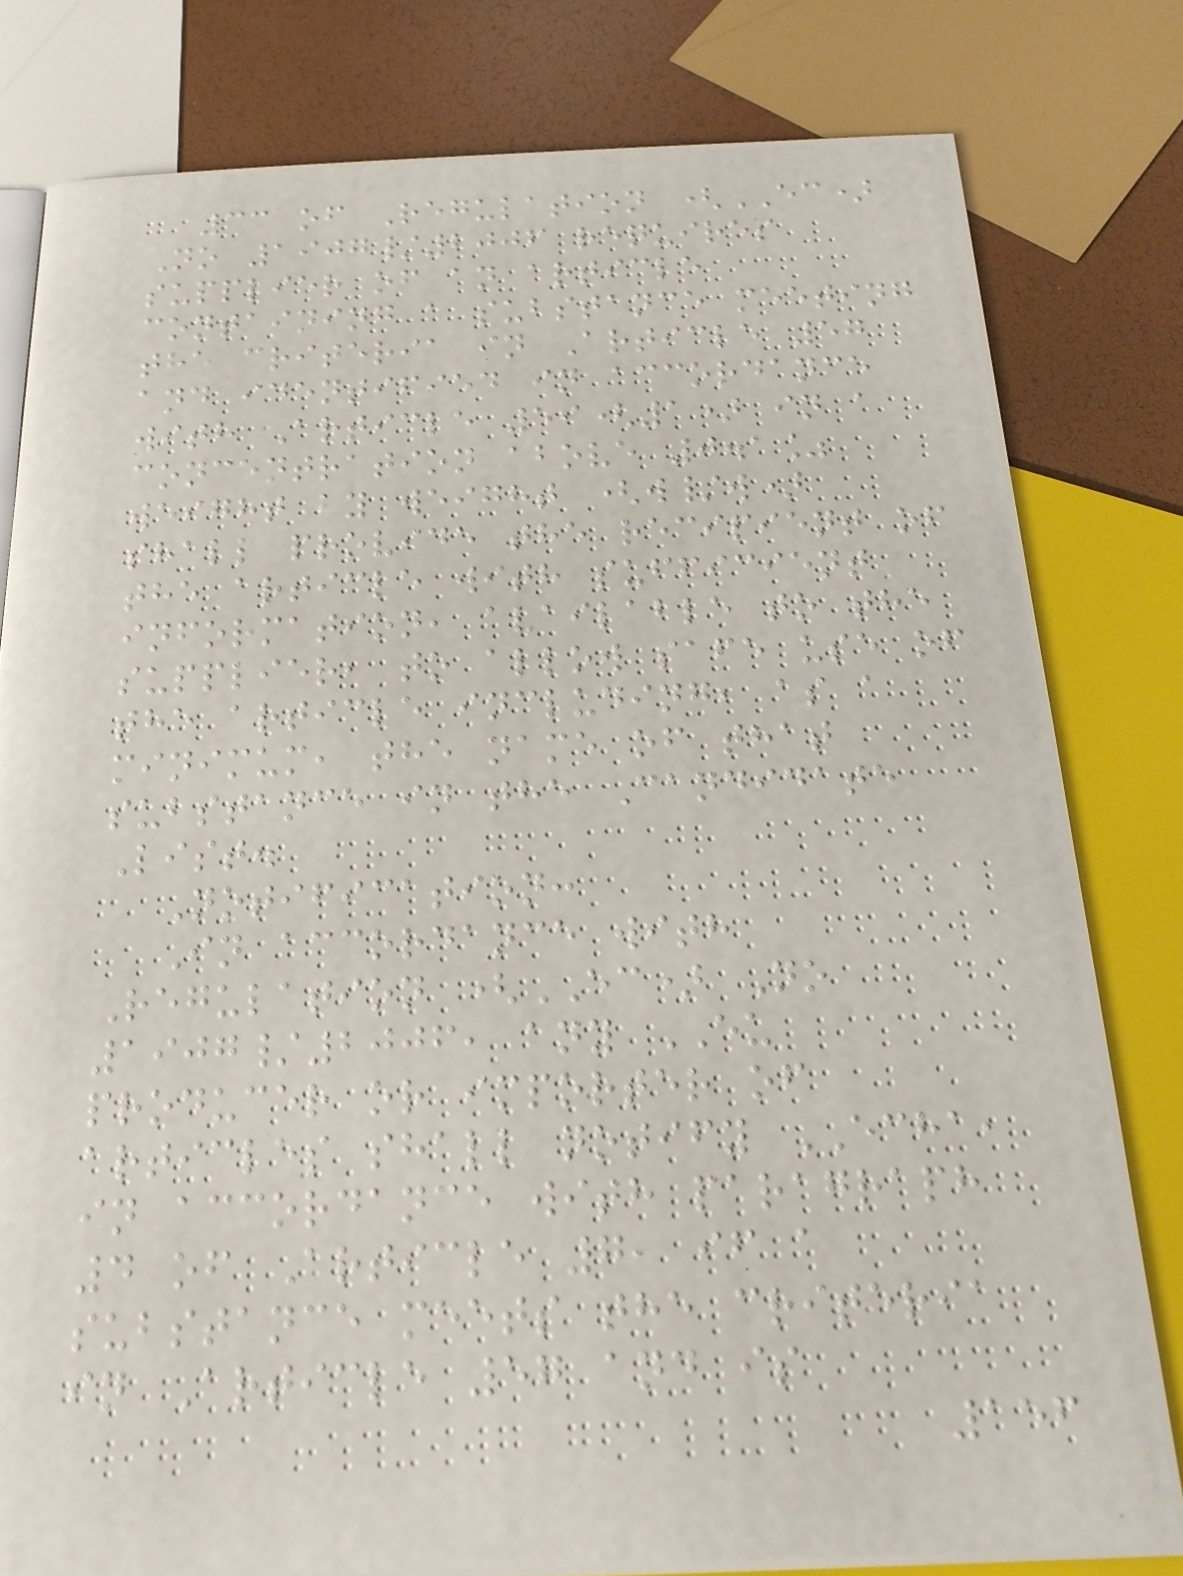33 of Regulation (EC)
No 1907/2006 requires
supplier of an article
containing a substance meeting
the criteria in Article 57
and identified in accordance
with Article 59(1) in a
concentration above 0.1%
weight by weight (w/w)
shall provide the recipient of
the article with sufficient
information, available to the
supplier, to allow safe use of
the article including, as a
minimum, the name of that
substance in the Candidate
List.
Notification:
In accordance with
Regulation (EC) No
1907/2006, any EU
producer or importer of
articles shall notify ECHA,
in accordance with paragraph
4 of Article 7, if a
substance meets the criteria
in Article 57 and is
156
